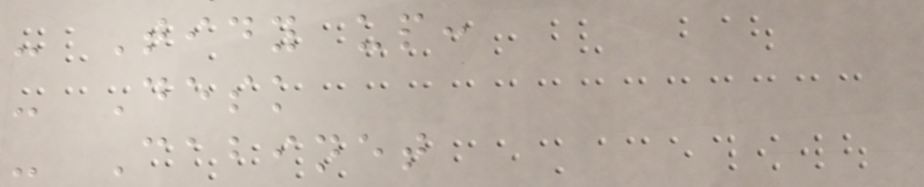- Tidy up:
- Desk
- Cabinet
